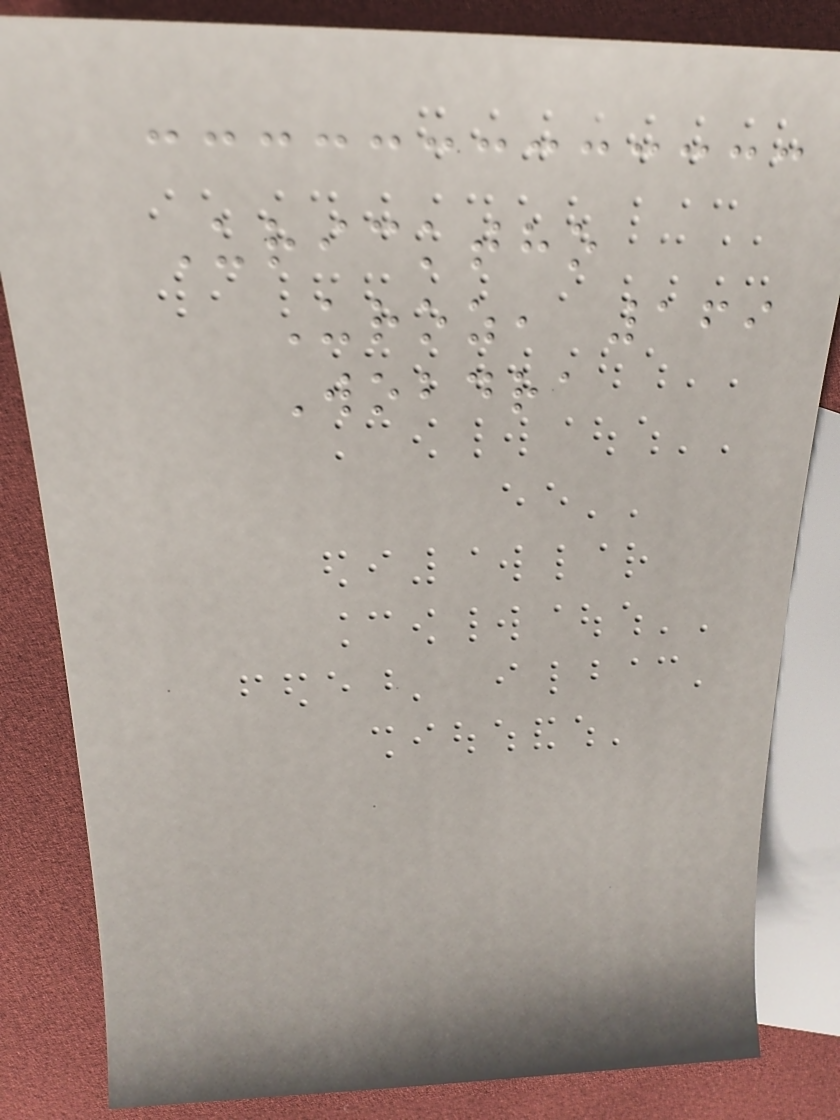Uricktho
Uroz, 169
Wobdra
